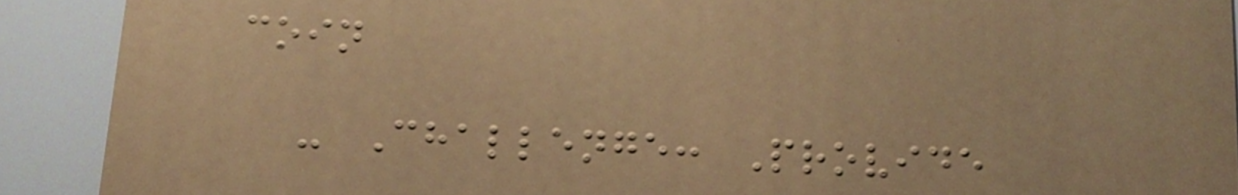coin
- Challenge: Provide
